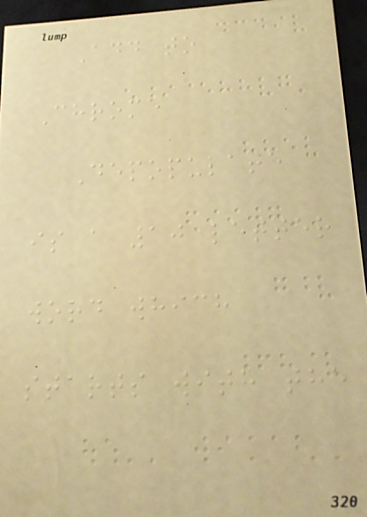Add to
Chrome
Depopulate
is a 10 letter
word which
starts with the
